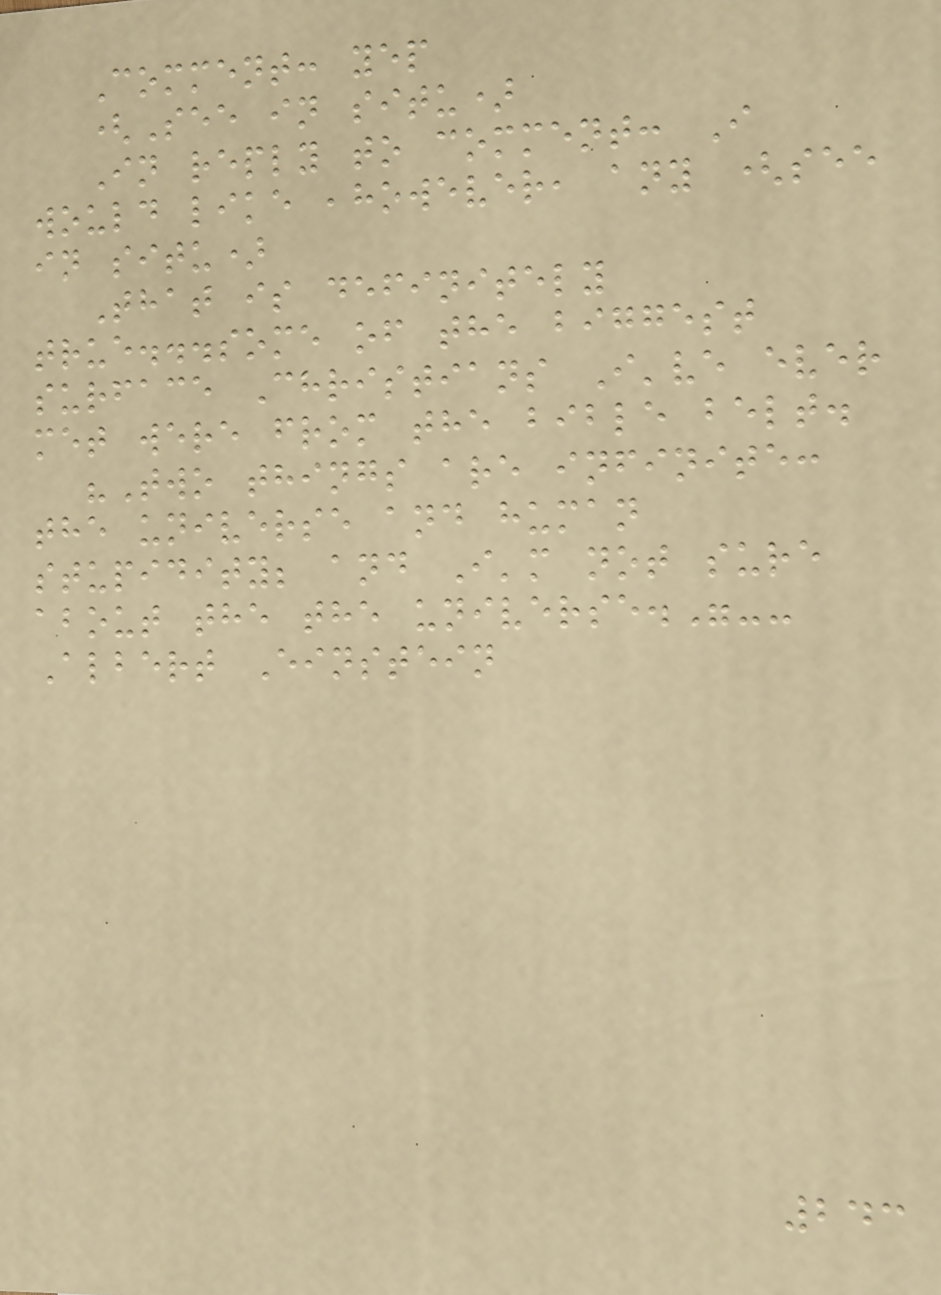Comment: yep
(See in situ)
In reply to comment: I
would like ,however, any (see
in situ)
That is definitely
true...some of the biggest
surface Christians I've ever
met were from the bible belt.
"Two things are infinite:
the universe and human
stupidity; and I'm not sure
about the the universe."--
Albert Einstein
243
